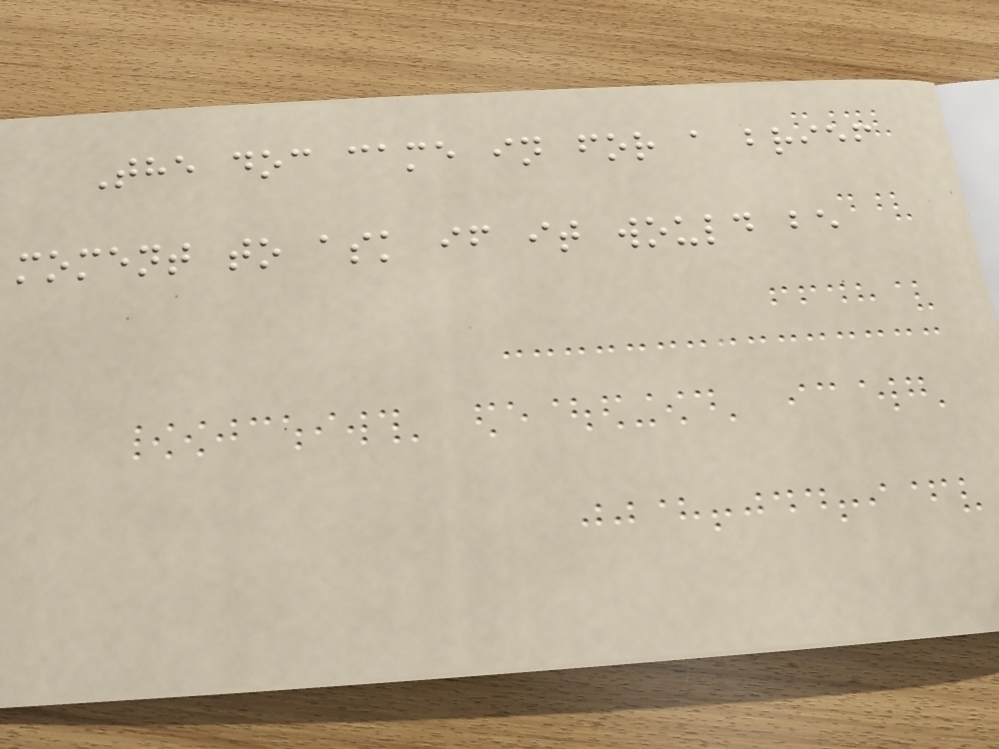The doc came in for a brief
moment to ask if it would be
